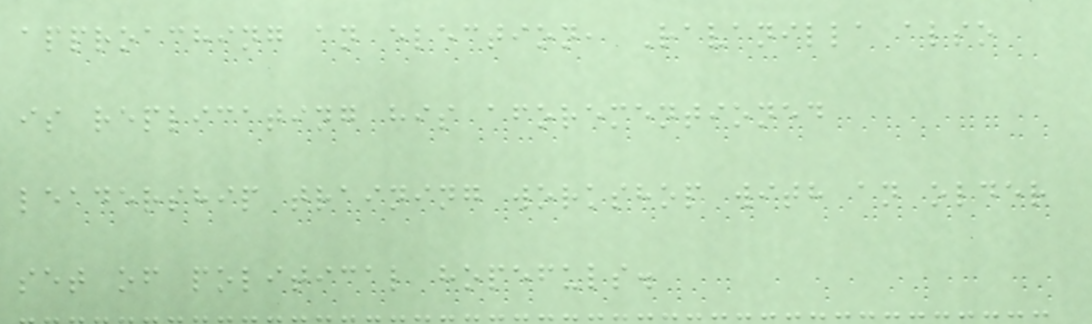approaching an election, Ravanilla also
is replicating his aforementioned
leadership training workshop with an older
set of political hopefuls.
